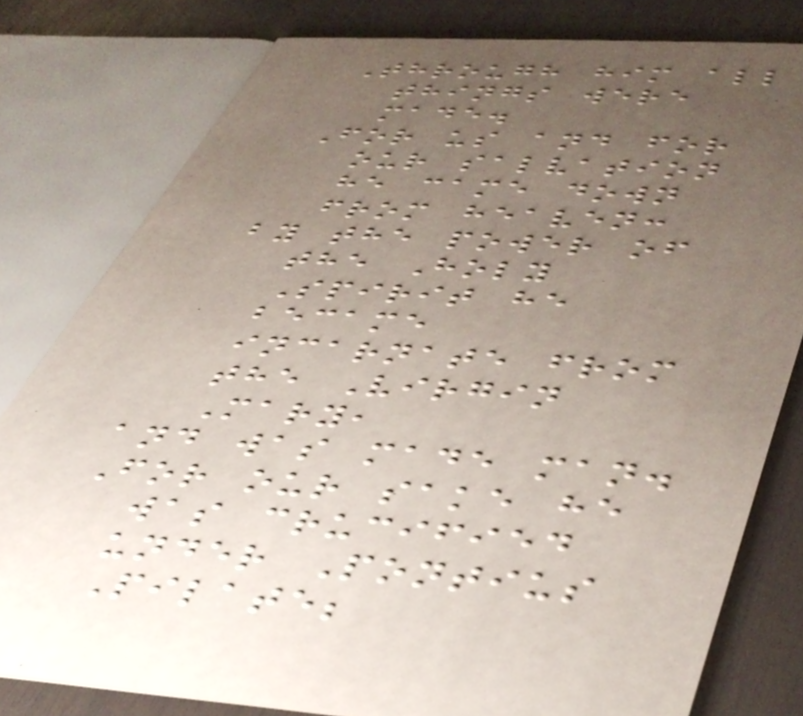Through him all
things were
made.
For us and for
our salvation
he came down
from heaven:
by the power of
the Holy
Spirit he
became
incarnate from
the Virgin
Mary,
and was made man.
For our sake he
was crucified
under Pontius
Pilate;
